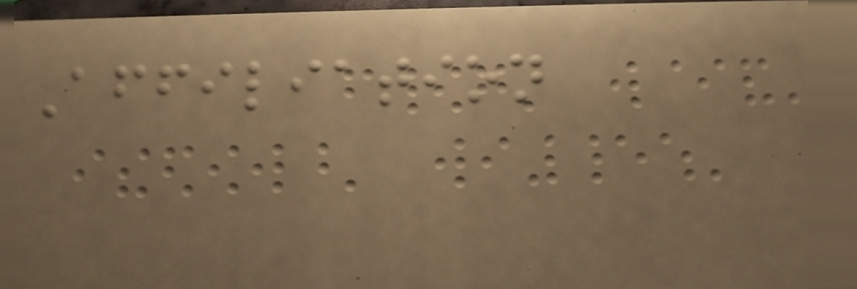Affiliation
